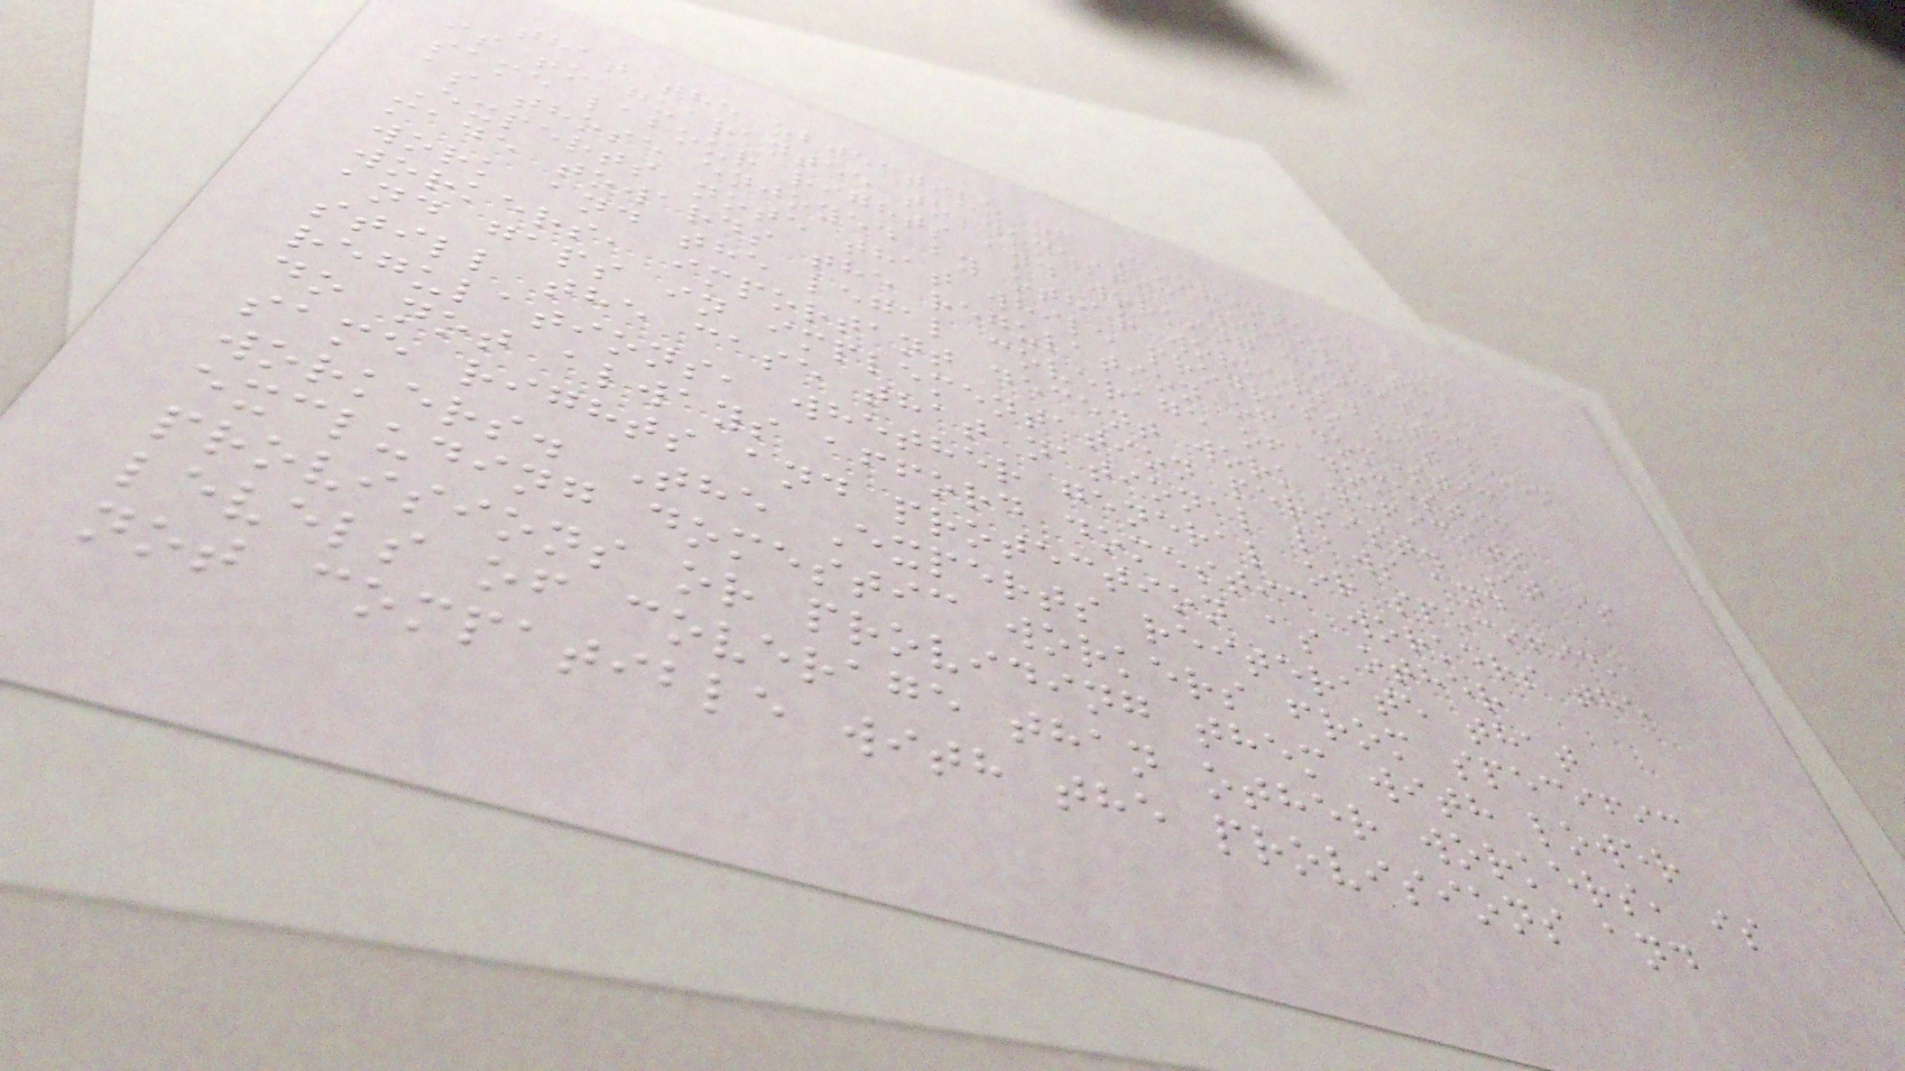that the objective of Convention 189
is to guarantee to domestic workers the
same labour rights and working conditions
as those enjoyed by other workers. The
Experts note that while progress has been
made towards the regulation of domestic
work and the legal coverage of domestic
workers, important decent work deficits
and gaps in implementation persist. It is
still the case that national laws and
regulations, whether general or specific,
do not always afford domestic workers the
same rights and protection as other
workers. The Experts reiterate that
excluding domestic workers from specific
provisions or providing them with lower
levels of coverage than other workers, is
not compatible with the provisions and
